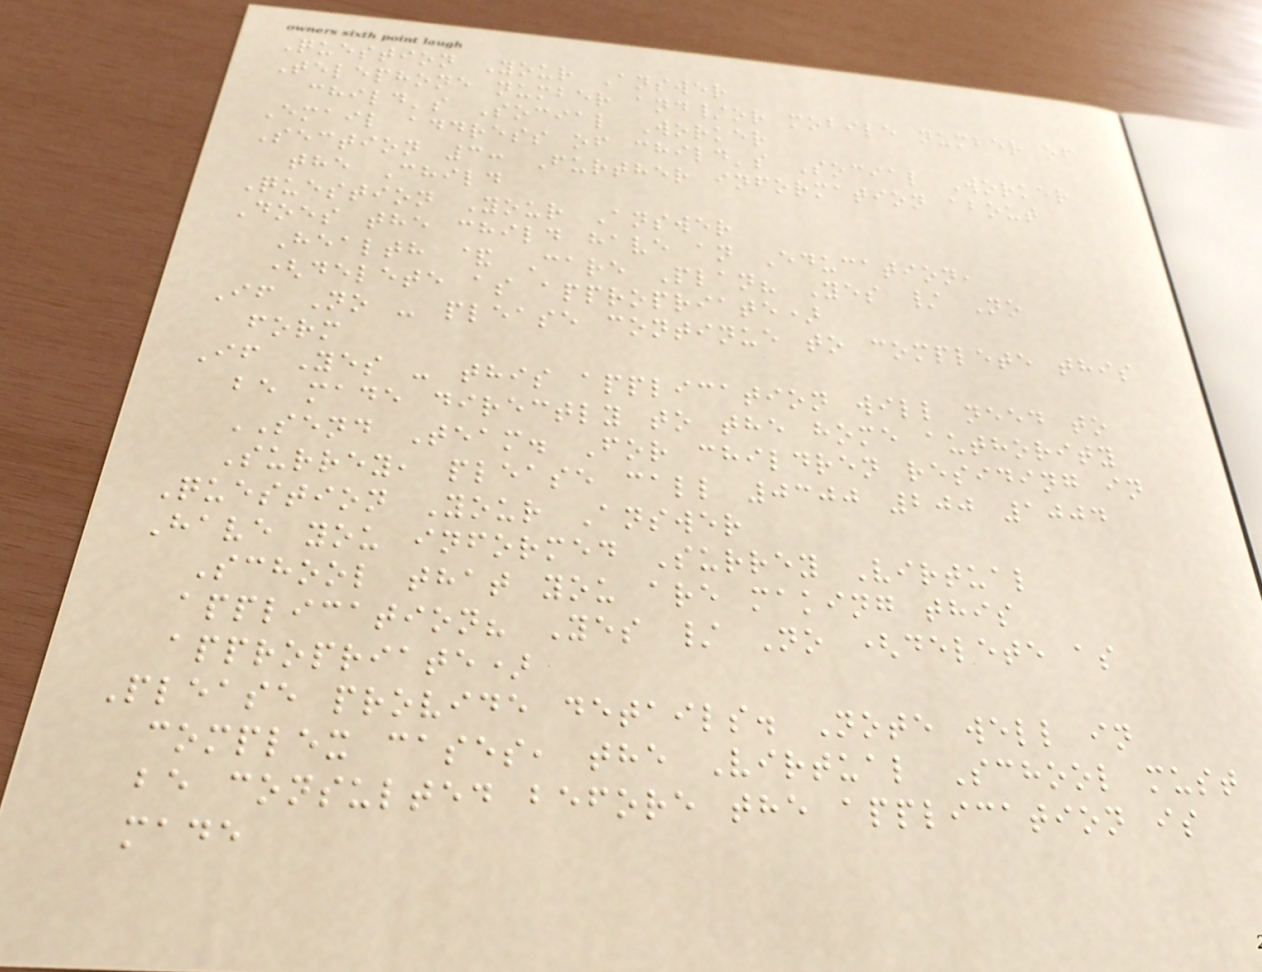Question Your Answer
Telephone number and/or mobile number of
child's Social Worker
Email address of child's Social Worker
Section 3: Further information about
the Child
Question Your Answer
Does the child have an Education,
Health & Care Plan? Yes / No
(delete as appropriate)
If No - please continue to complete this
form
If Yes - this application will need to
be made directly to the home authority
SEND Team. For children residing in
Surrey, please call 0300 200 1004
Question Your Answer
Have you informed Surrey Virtual
School that you are making this
application? Yes / No (delete as
appropriate)
Please provide details. Note well in
complex cases, the Virtual School must
be consulted before the application is
made
